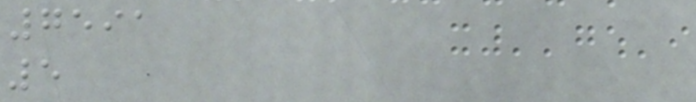7591
5
